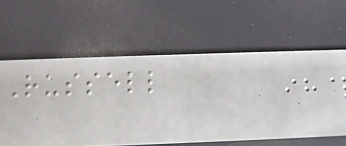Russell
